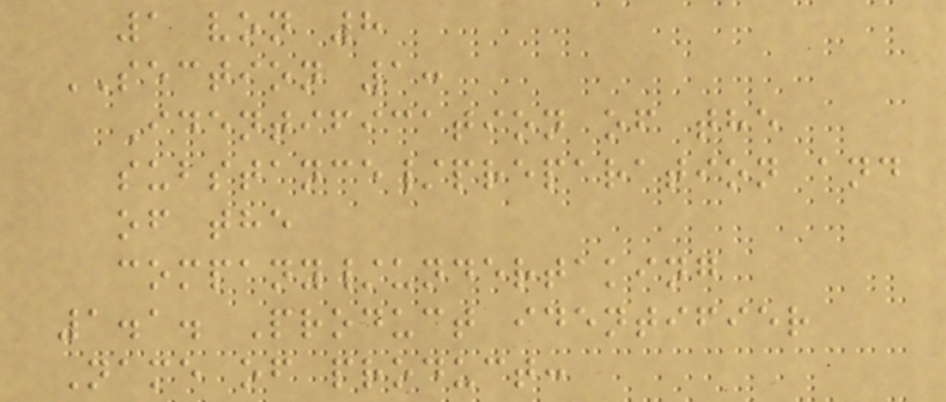1 von 8
SECTION 1:
Identification of the
substance/preparation and
of the
company/undertaking
1.1. Product identifier
Name of product:
